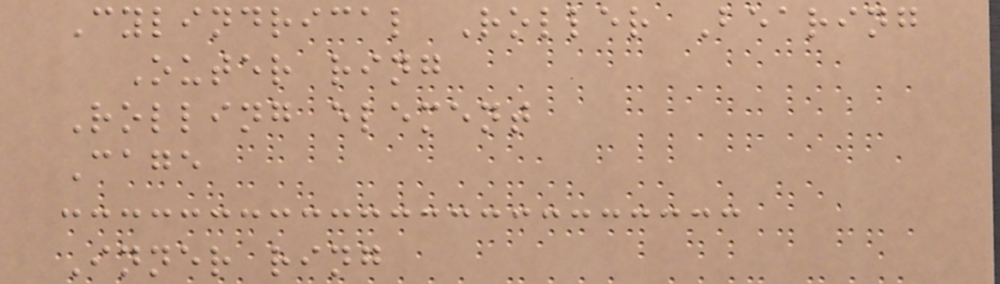Cylindrical Roller Bearing
Outer ring
Rolling element
Cage
Inner ring
